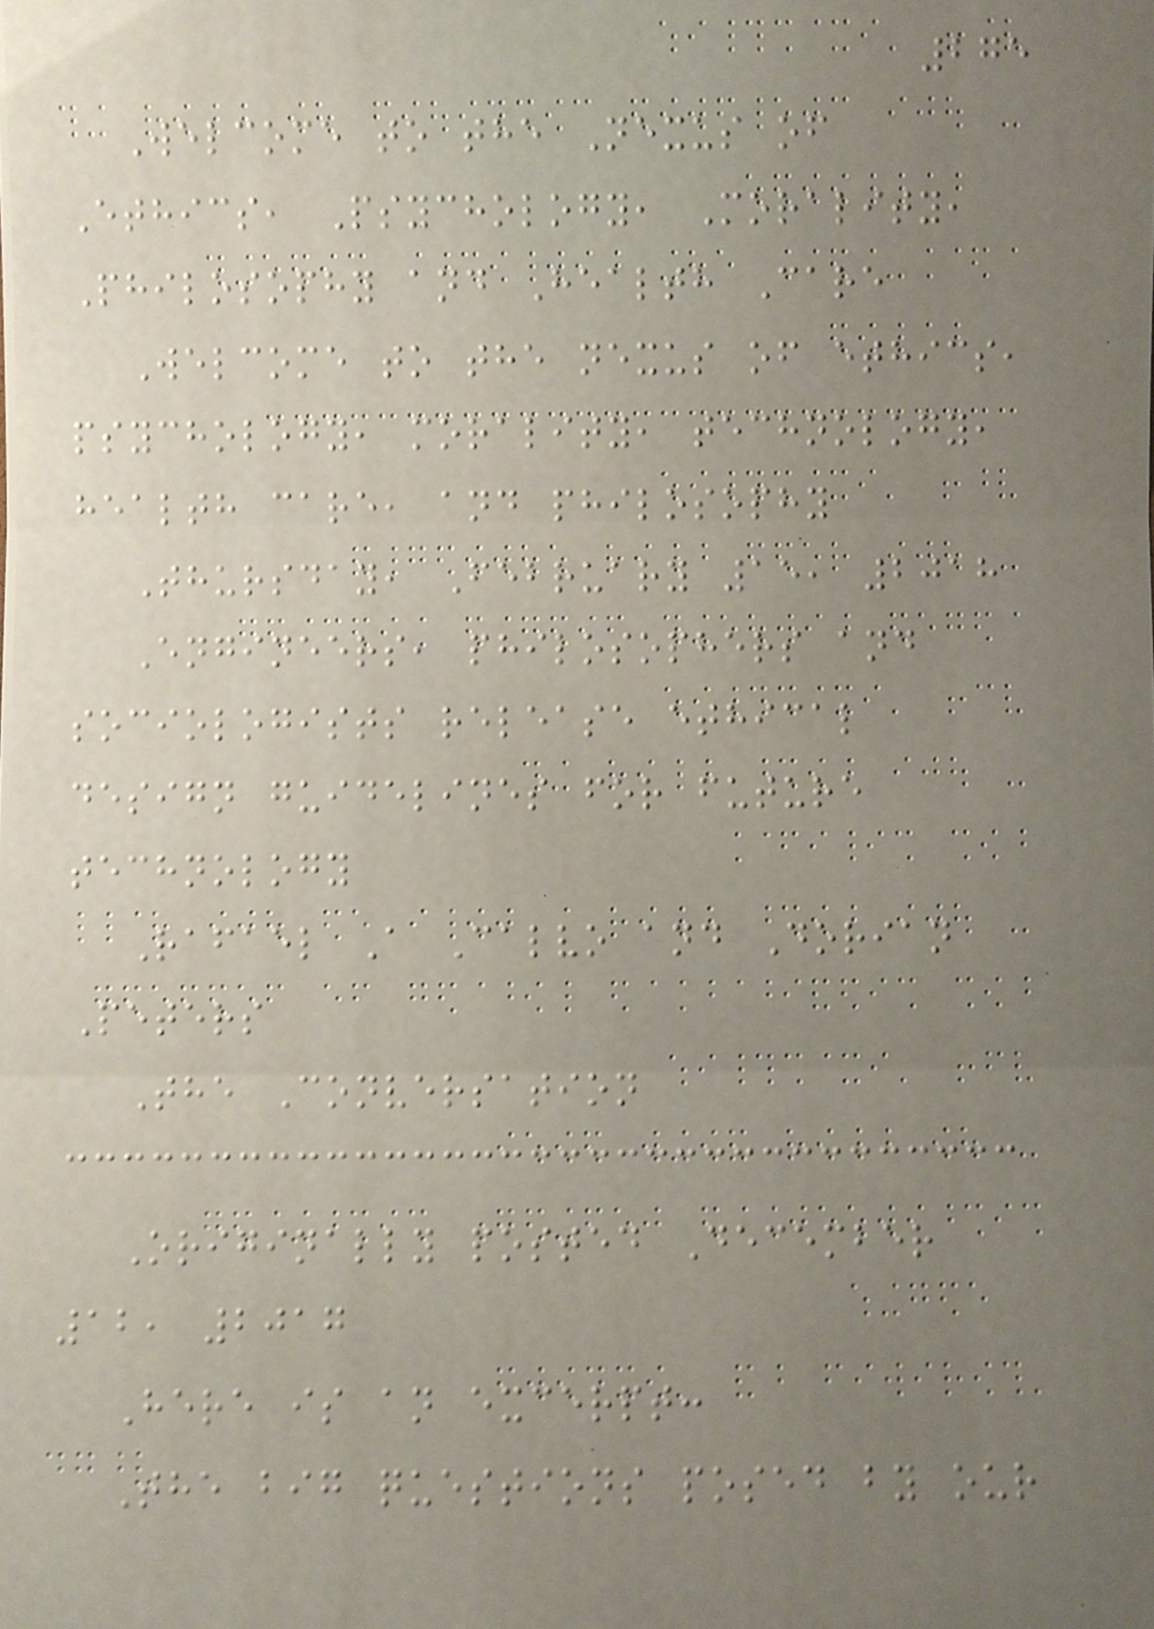275
Welcome to the Nexus of
Ethics, Psychology, Morality,
Philosophy and Health Care
Welcome to the nexus of ethics,
psychology, morality, technology,
health care, and philosophy
Thursday, February 15, 2018
Engineers, philosophers and
sociologists release ethical
design guidelines for future
technology
Rafael A Calvo and Dorian
Peters
The Conversation
Originally posted December
12, 2017
Here is an excerpt:
The big questions posed by our
